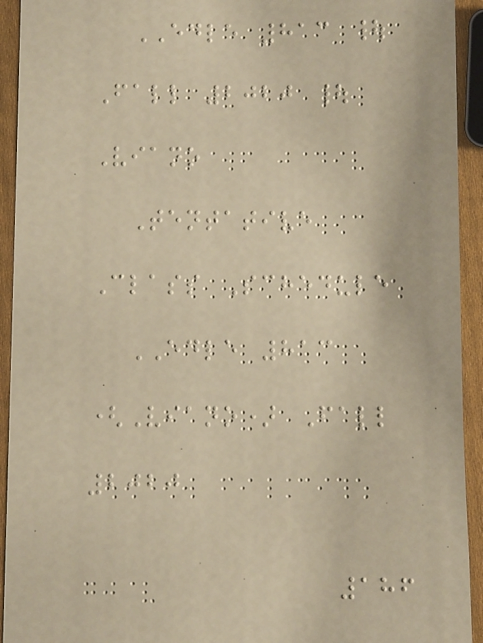EDLE 813 |
Fall 2020 |
Viano
Tentative
Class Schedule
EDLE 813
(Viano) Fall
2020
186
